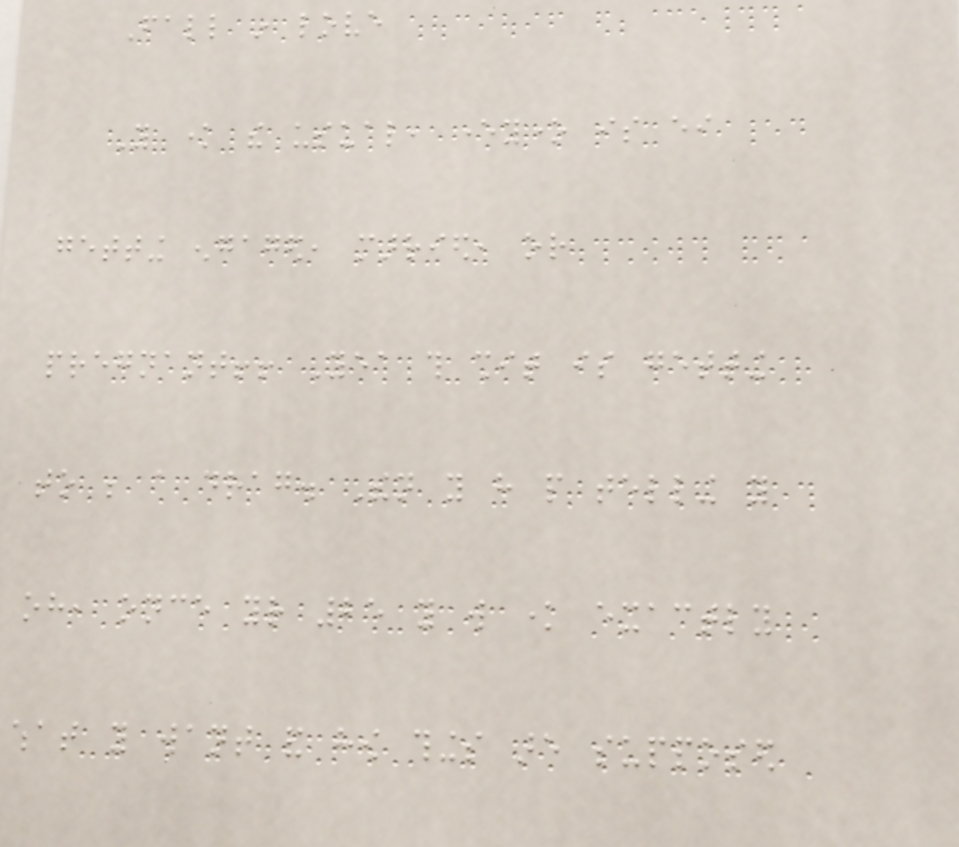Fall in love
You know the usual, everyone is either
getting engaged, married, or
pregnant!! Yea this shit is getting
to be a drag. Then you have people telling you
oh, once your 25 you will know exactly
what you want and how things are supposed
